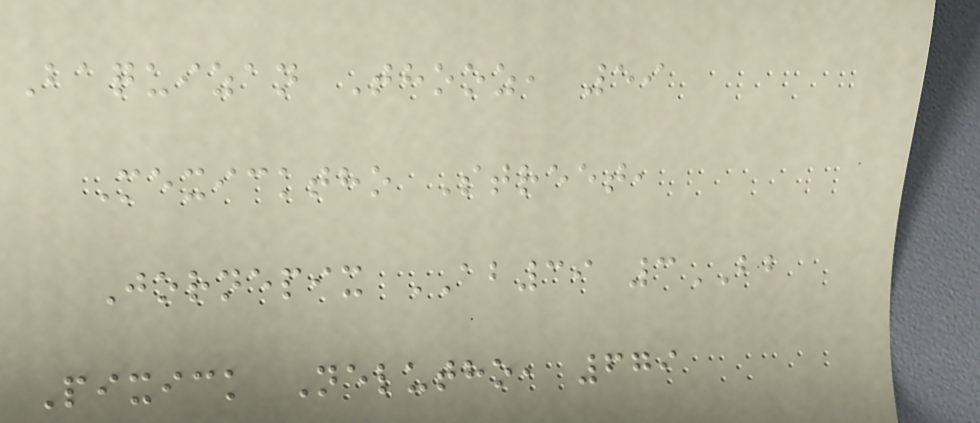Baquizan Thooz, 59
Mexicktho Street,
Jornepix AB39 3BB
Pixick Nelutho, 679
